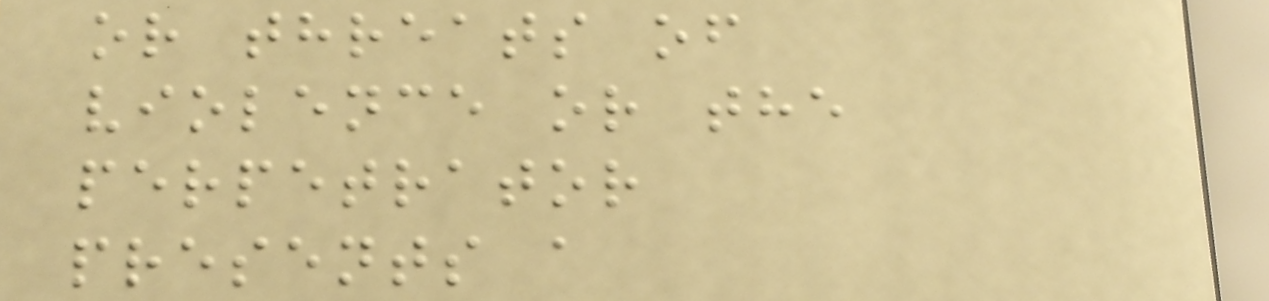or threats of
violence or the
perpetrator
presents a
